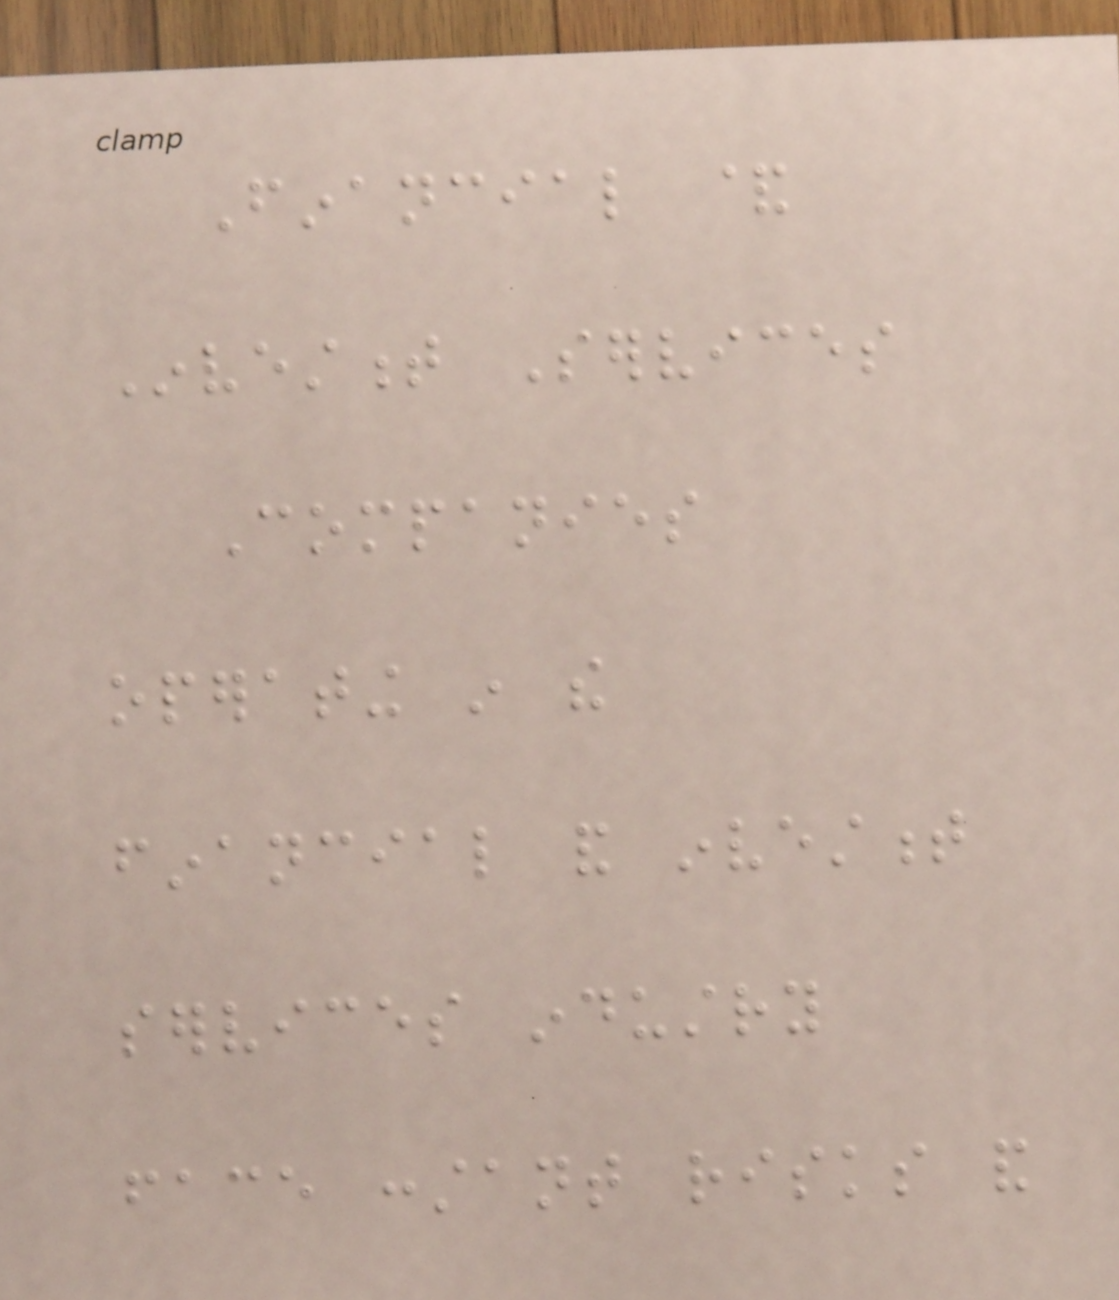Financial &
Investment Services
Companies
operating in the
financial and investment
services industry
face constant risks and
